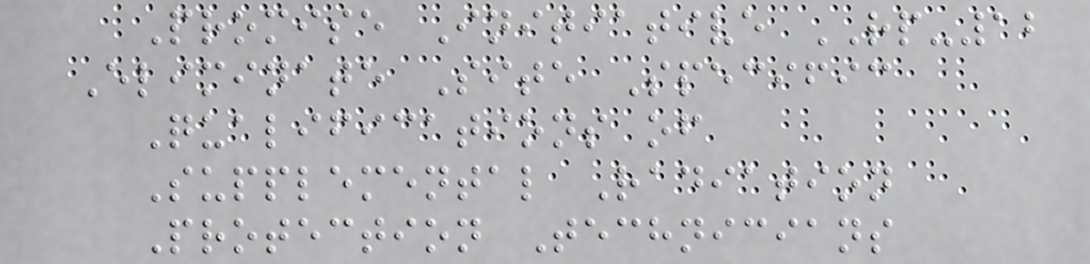Promise Initiative RP-12
Eliminate Site Specific
Qualifications of
Supplemental Radiation
Protection Technicians
